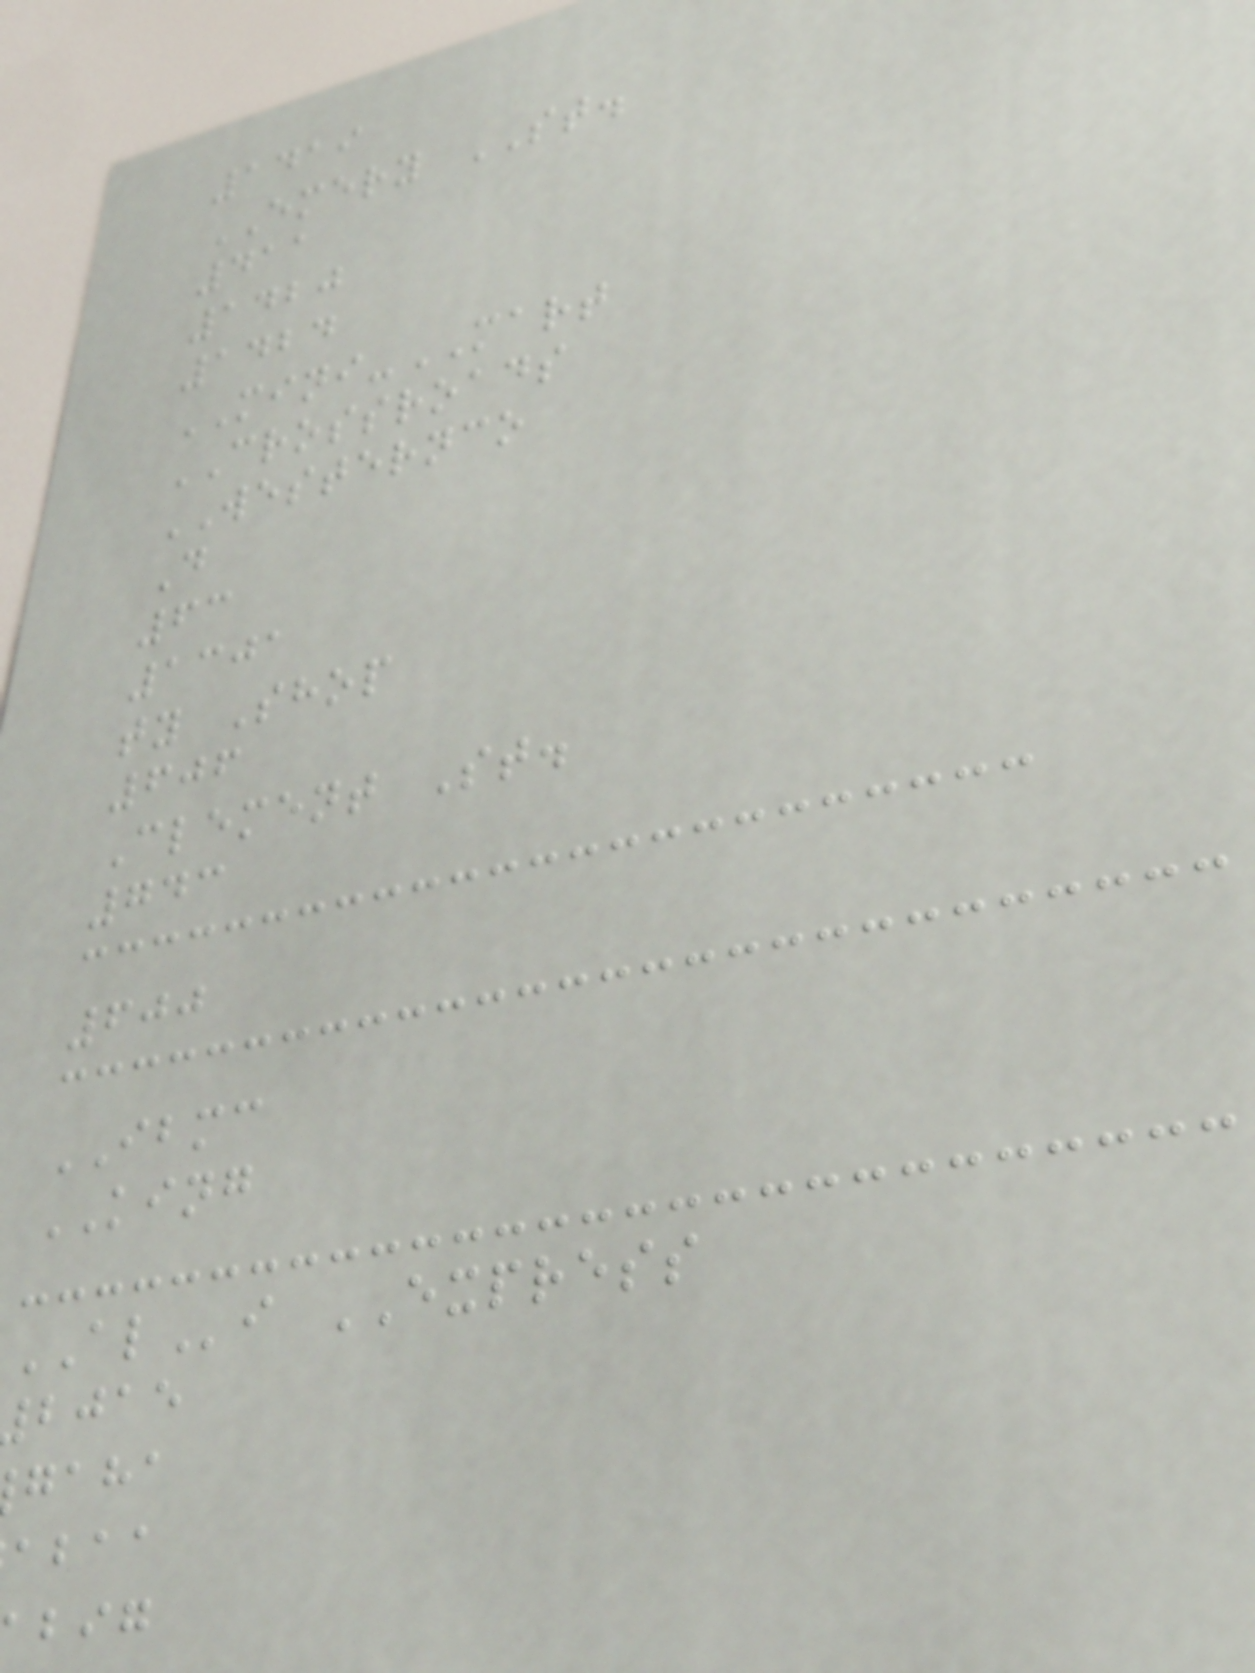1419
EMERY ST.
411
1420
1424
MINI-MART
CROSSROADS
WESTERNCO
D
63
1301
ty Shop
606
Clement St.
743
600
IBMC
KING
ALi EXPRESS
bjae
gaha
abaa
